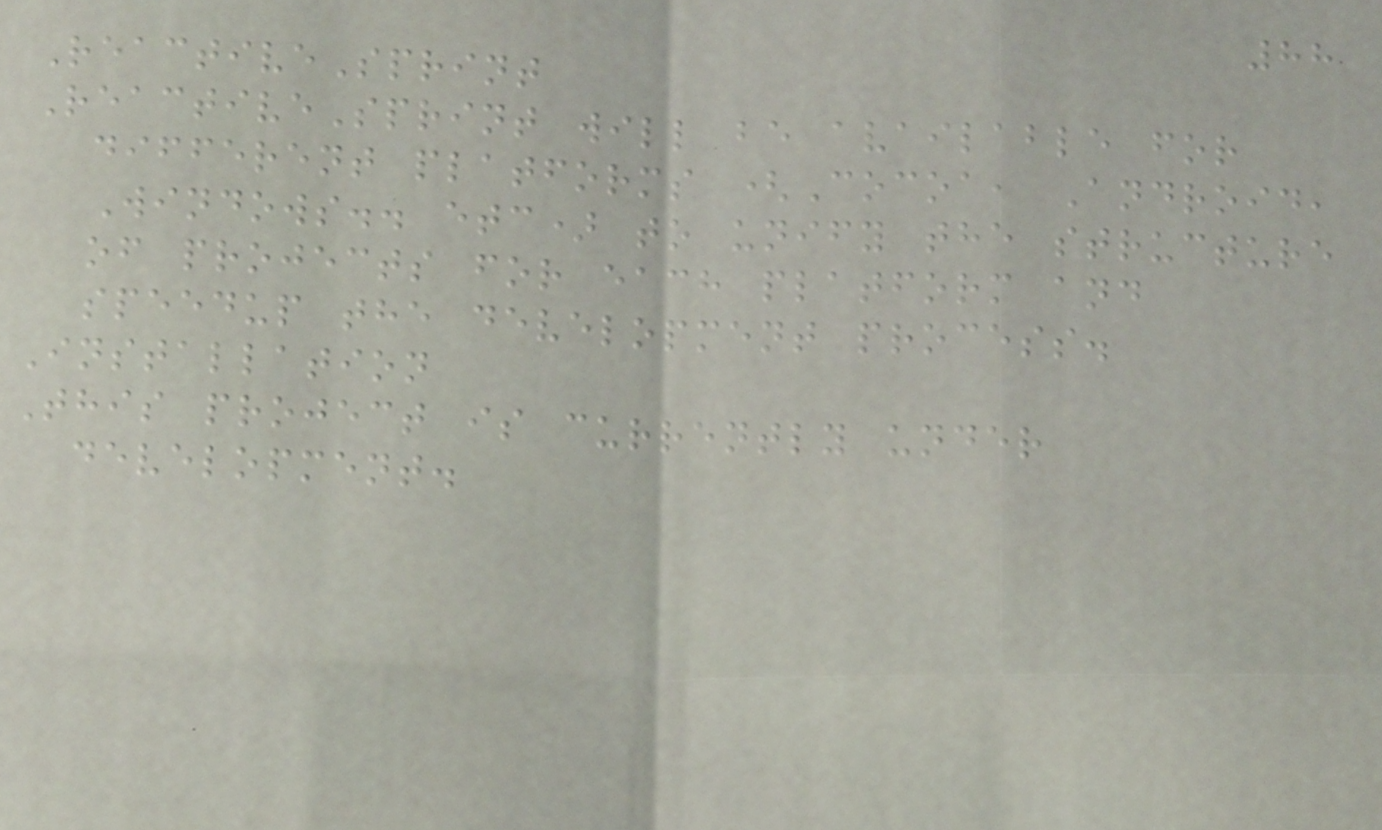88
ReactiveSprint
ReactiveSprint will be available for
different platforms (Cocoa, Android,
Windows.. etc) to unify the structure
of projects for each platform and
speedup the development process.
Installation
This project is currently under
development.
